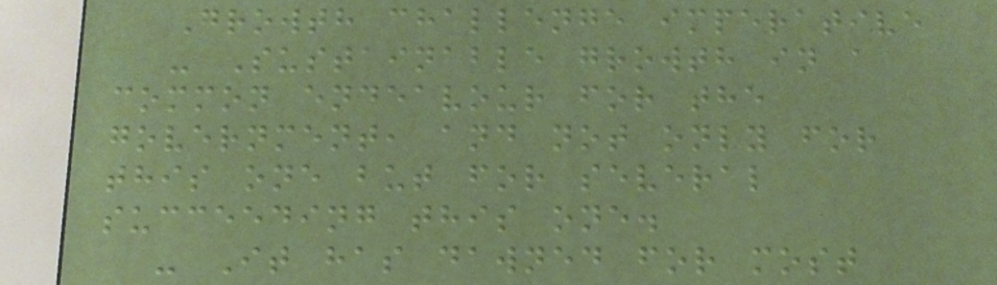Growth challenge imperative
- Sustainable growth in a
common endeavour for the
government, and not only for
this one but for several
succeeding this one.
- It has dawned for most
